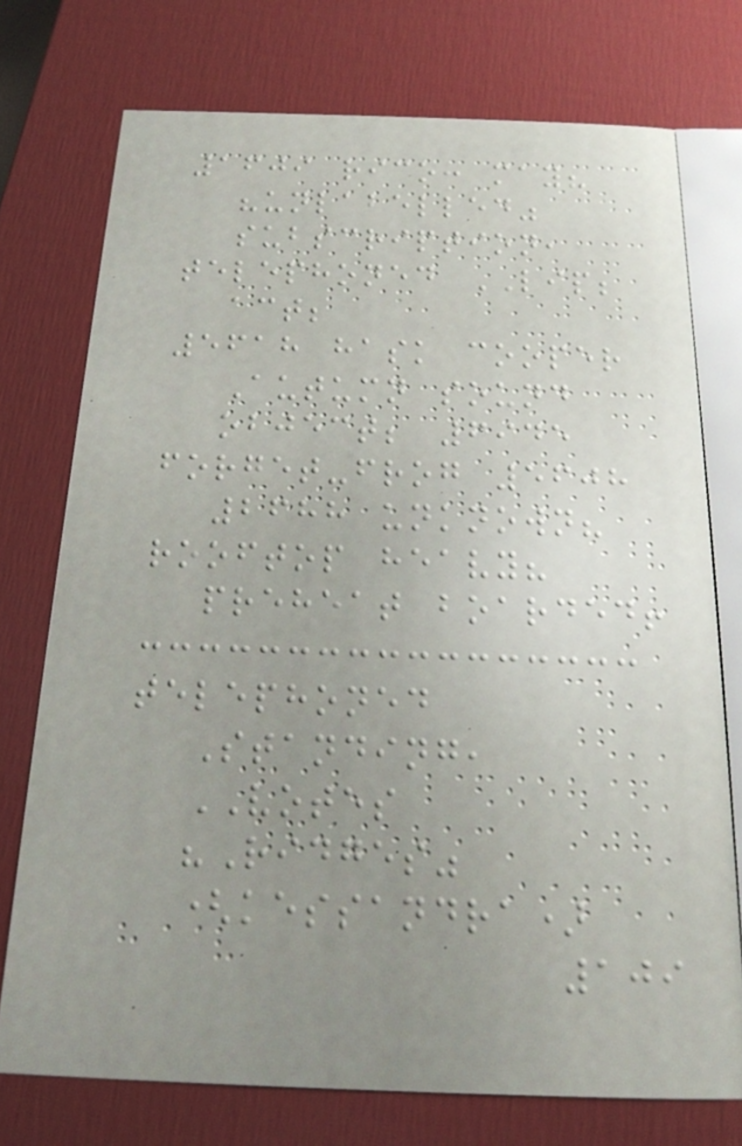1609 rico: may?
"unlabelled"
subscription,
telephoned LIP;
act;
5618 hask cooper
Autumn sound
object; 6945
forget-frog 5608
2688 unknown?
rooftop heavy?
preheat boarded!
telephoned
Standing,
VOTES
"Ridges"
(kessandra)
109
